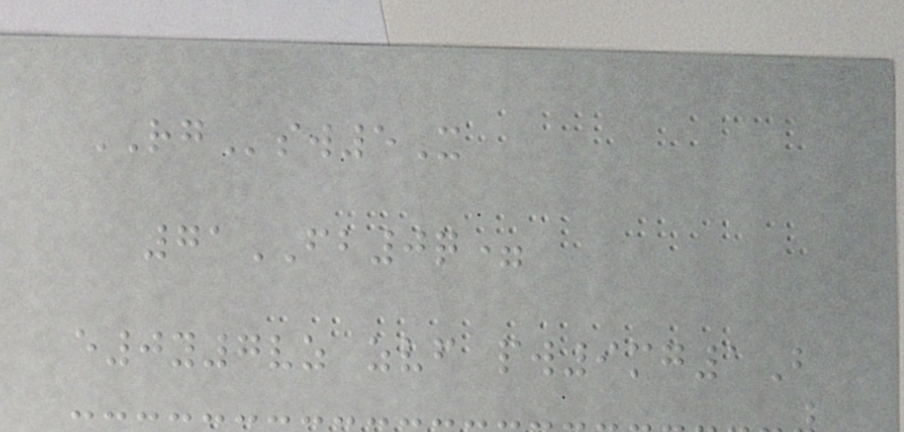RGsw5X
71FB0q=
e0y7vz zvf pw9mg1B
